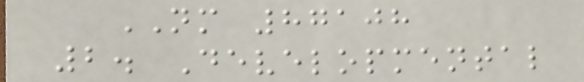NM 87108
2. Developmental
